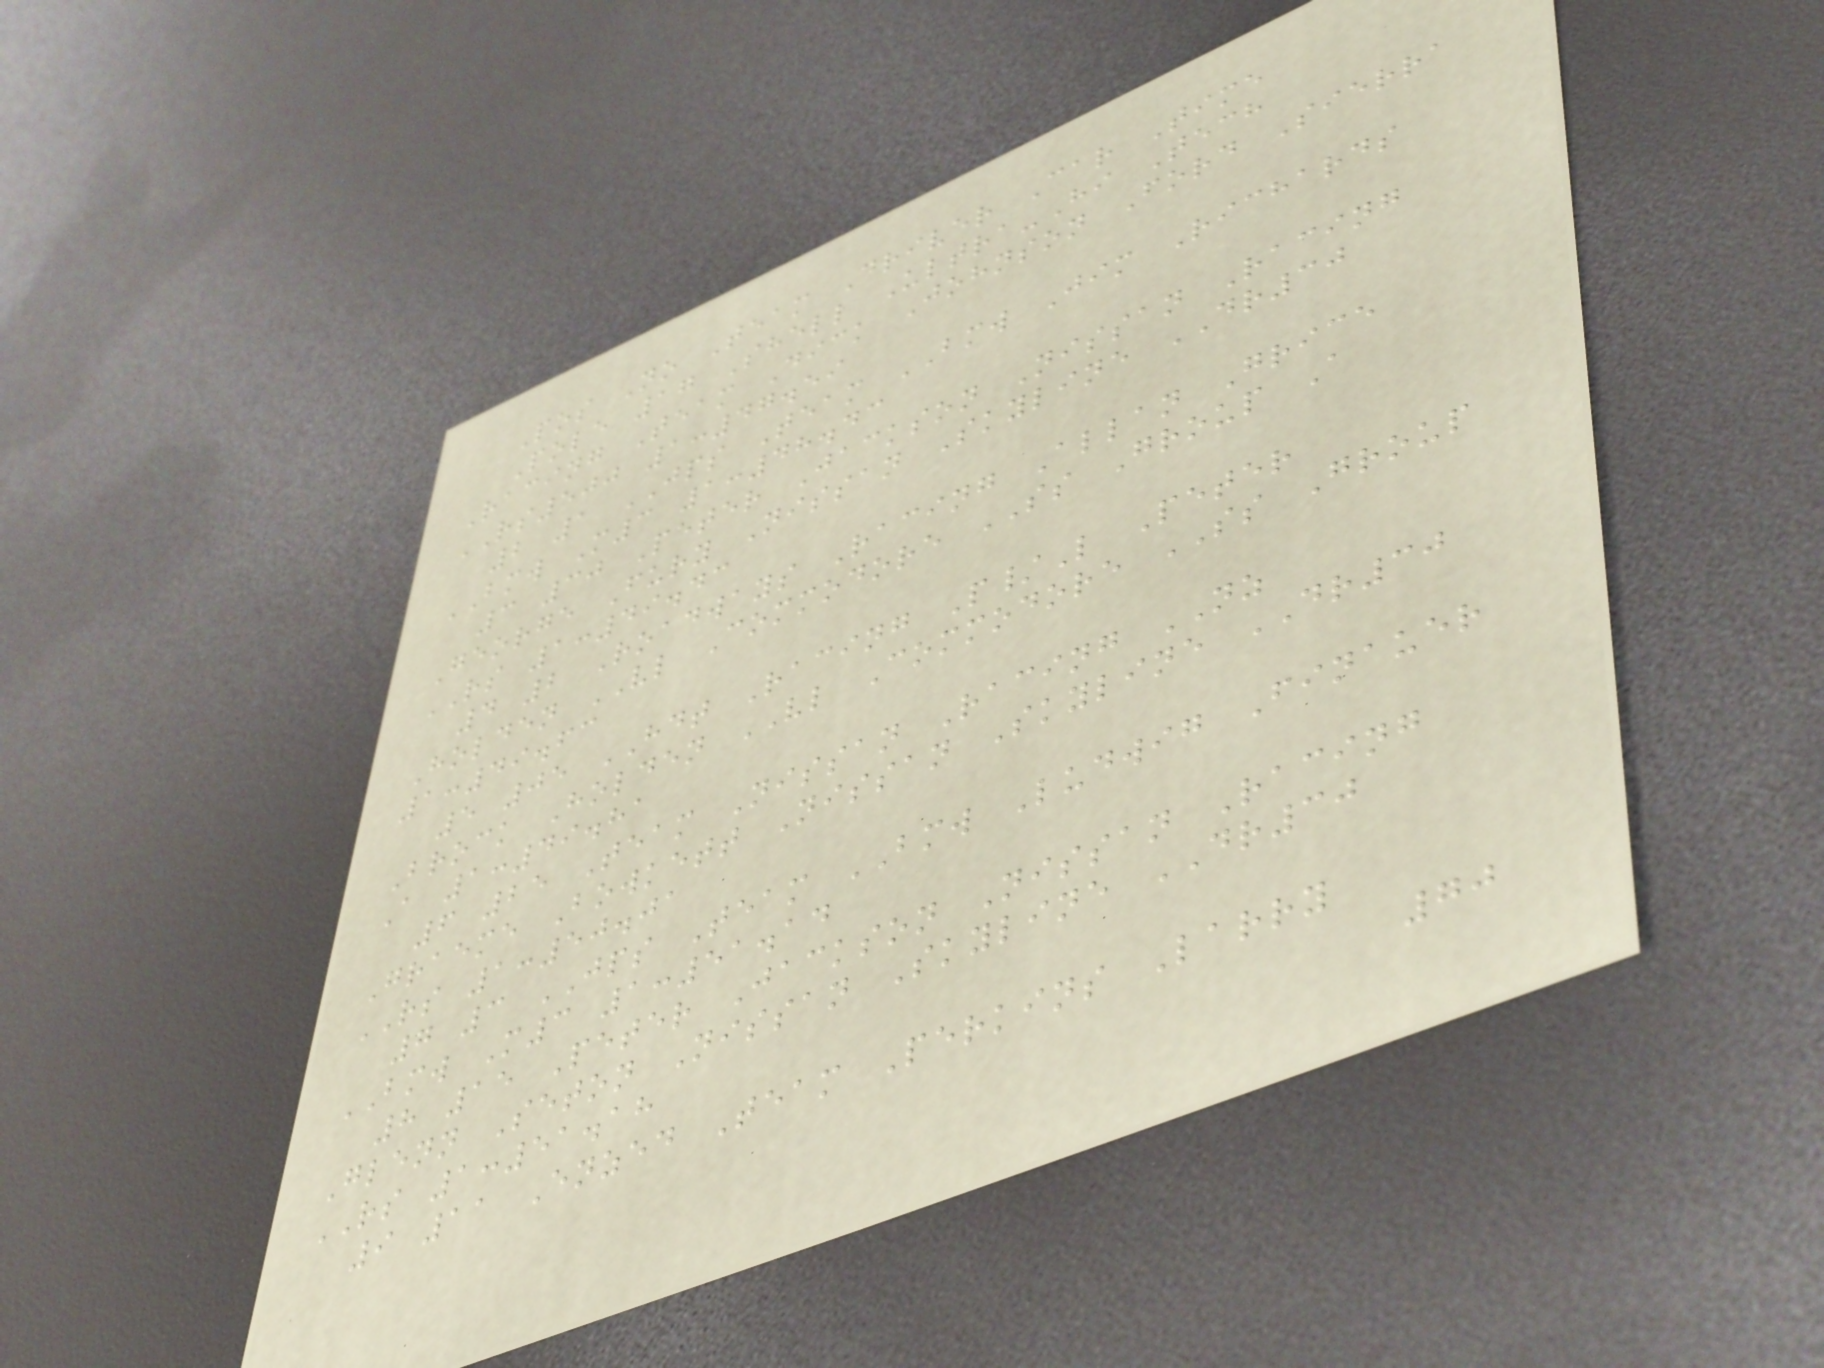Pos No Team Driver Car Time
Pole 17 Shell Ultra-Hi Tech
Racing Team Dick Johnson Ford Sierra
RS500 1:47.59
2 1 JPS Team BMW Jim Richards
BMW M3 1:48.43
3 30 Peter Jackson Nissan Racing
George Fury Nissan Skyline DR30
RS 1:49.43
4 2 Roadways Racing Allan Grice
Holden VL Commodore SS Group A
1:49.63
5 05 HDT Racing P/L Peter
Brock Holden VL Commodore SS Group
A 1:49.81
6 25 Team Nissan Racing NZ
Graeme Bowkett Nissan Skyline DR30
RS 1:50.01
7 3 JPS Team BMW Ludwig Finauer
BMW M3 1:51.14
8 15 Peter Jackson Nissan Racing
Glenn Seton Nissan Skyline DR30
RS 1:51.18
9 11 Enzed Team Perkins Larry
70
